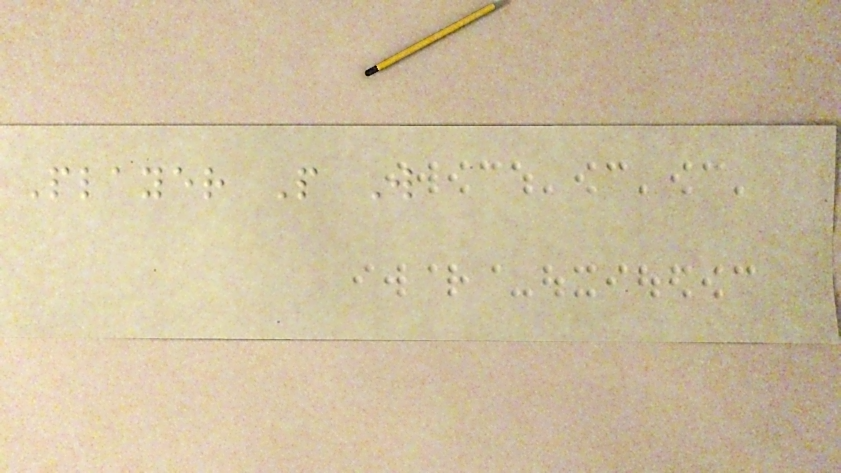Player P W
